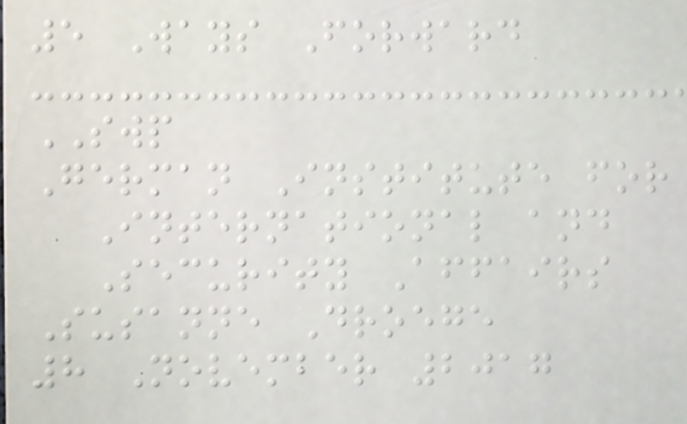5 Ways Forward
SWP
German Institute for
International and
Security Affairs
Susanne Droege
8 November 2017
